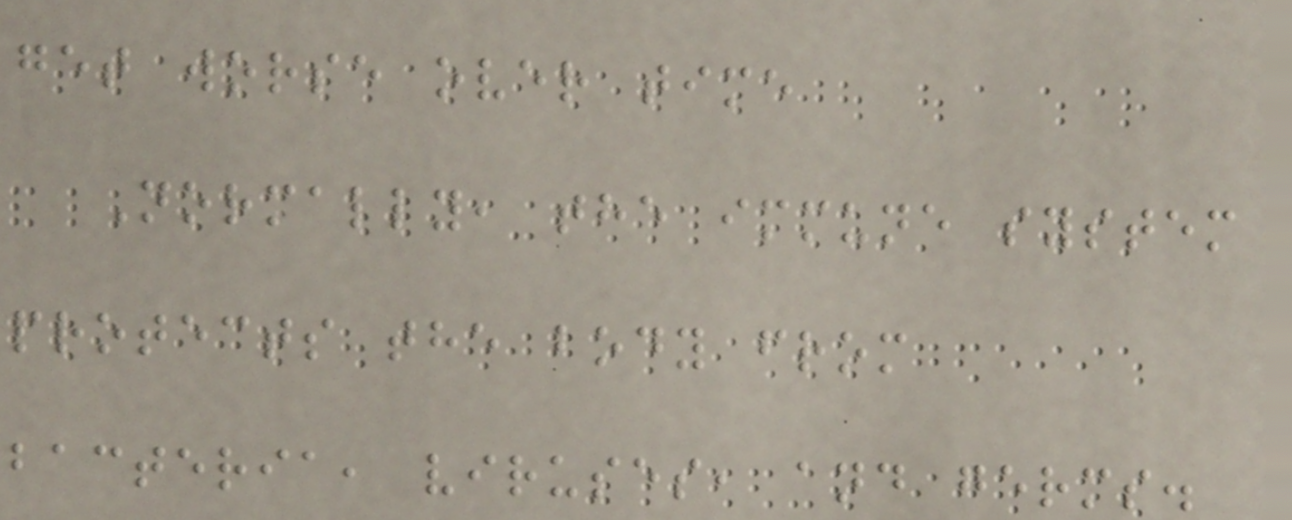get worse over time
Normally, the immune system
protects the body from
bacteria, viruses, and germs.
